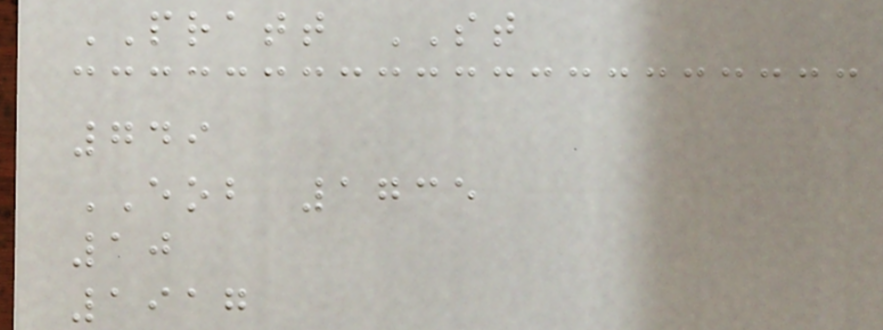PRATT ST
749
EOB 1735
10
1917
